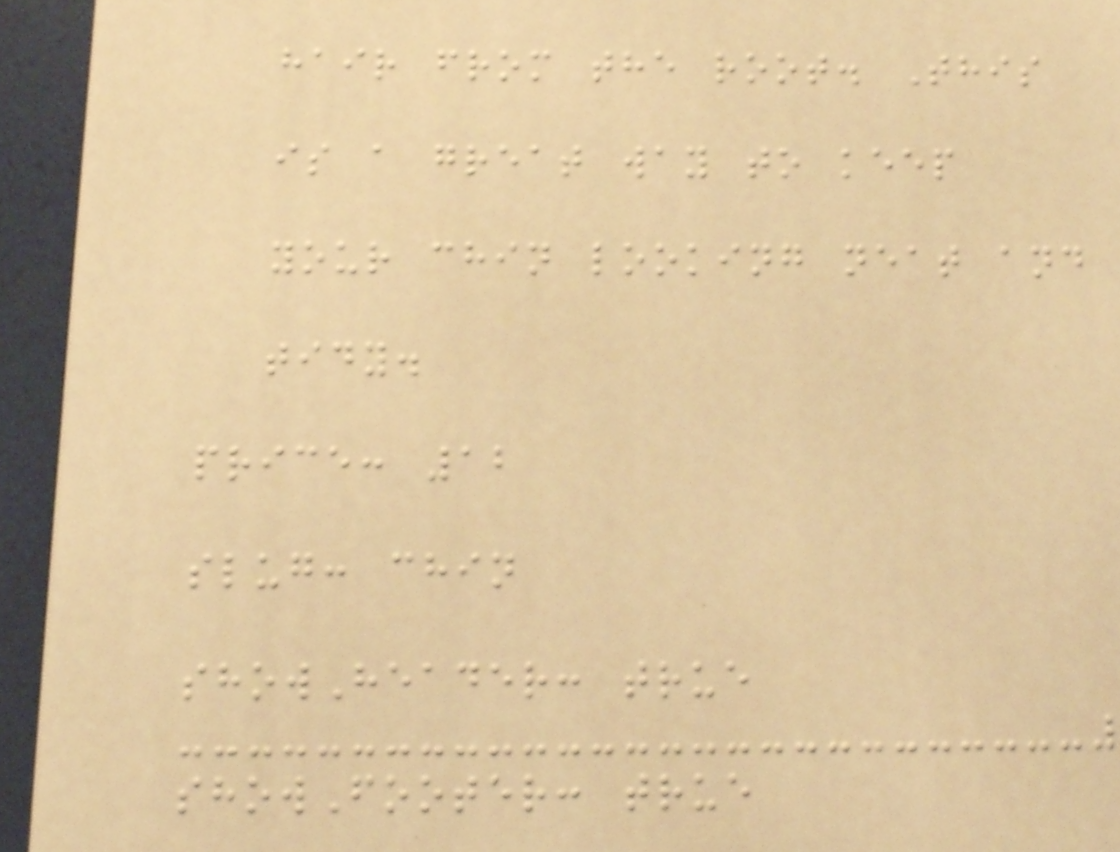hair from the root. This
is a great way to keep
your chin looking neat and
tidy.
price: 12
slug: chin
showHeader: true
showFooter: true
